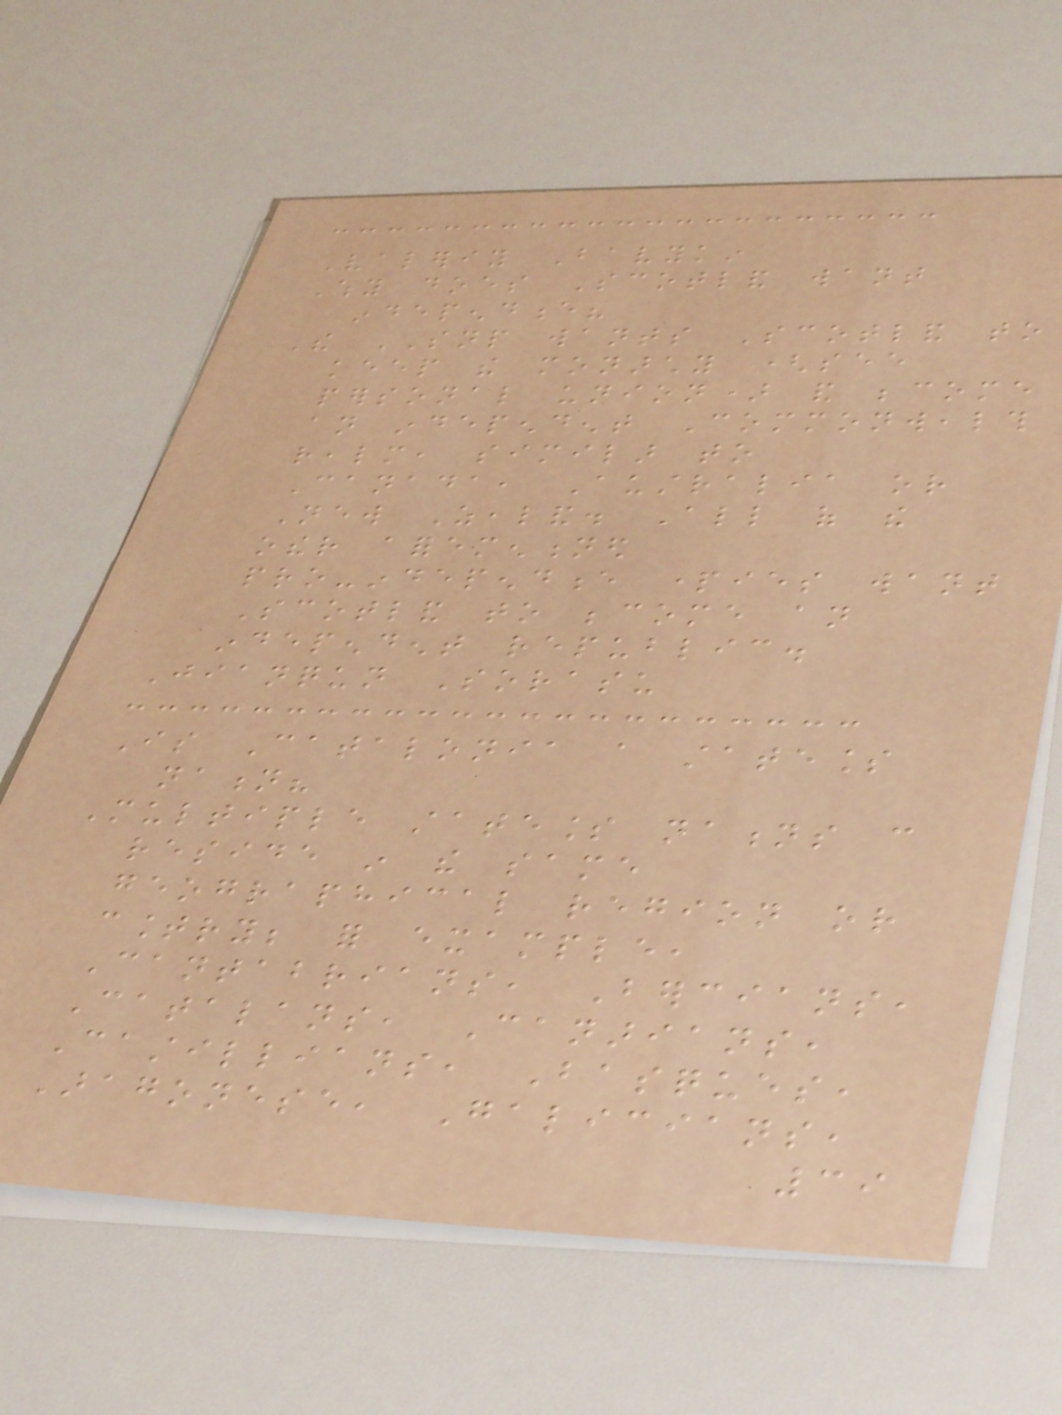Valeriy Bavykin
Why does Scotland want
independence?
The SNP wants Scotland to
keep the monarchy (see
personal union) and become
an independent Commonwealth
realm, similar to
Canada, Australia or
New Zealand. All of the
other aforementioned
pro-independence parties want
Scotland to become an
independent republic.
Jianqun Sorasu
Is Catalonia a stateless
nation?
Multiple stateless nations can
reside in the same
geographical region or
country; for example,
Cantabrians, Bercians,
Catalans, Canarians,
Castillians, Basques,
Aragonese, Galicians,
39
